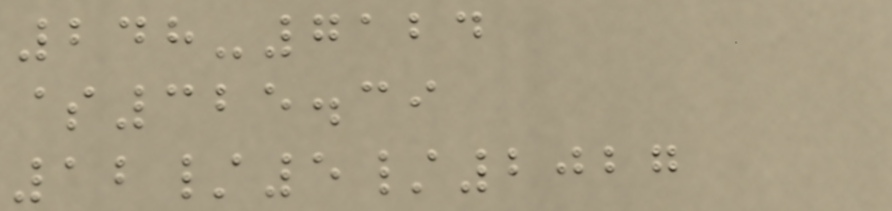248-7124
$325.39
12/5/2027
